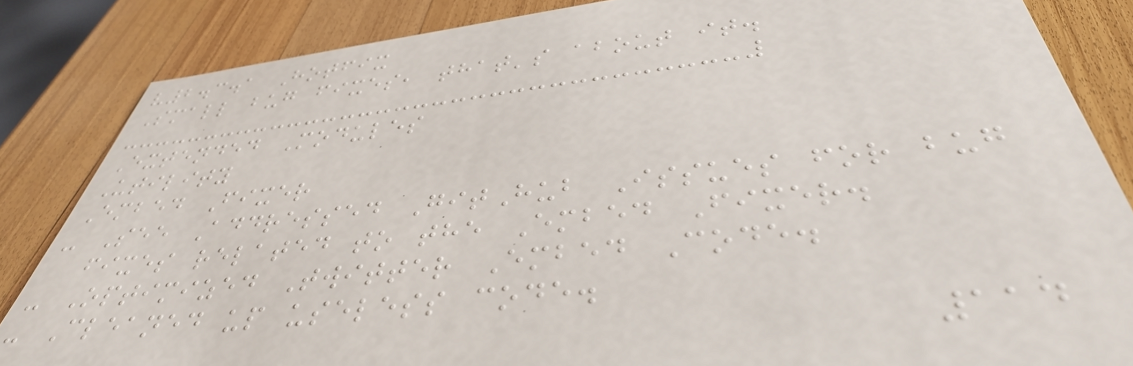v2.3.1 Hotfix
Small bug fixes, that's about it.
Extended Modules
Utility
Embed Fixer
- See Addressed GitHub Issues for bug
fixes related to the Embed Fixer.
- Optimized Twitter Embed Code.
- Cleaned up useless code.
114
